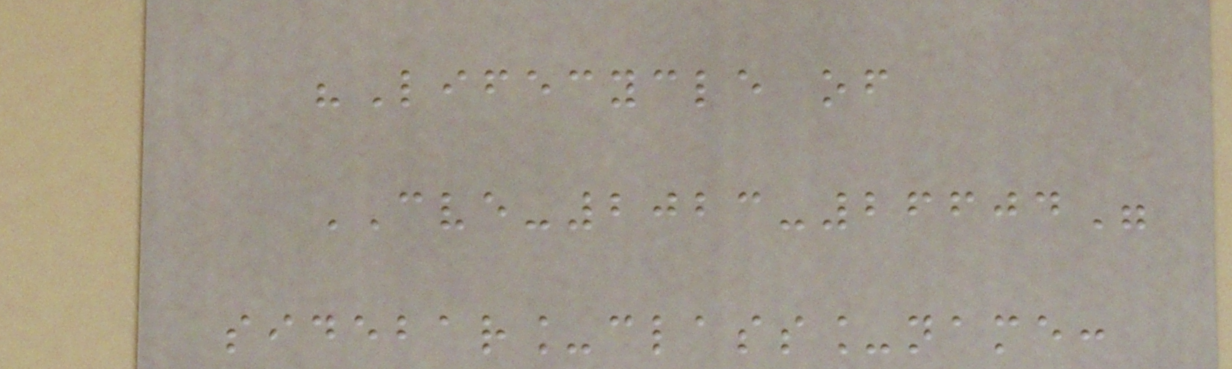"Lifecycle of
CVE-2023-26604"
sidebar_class_name:
